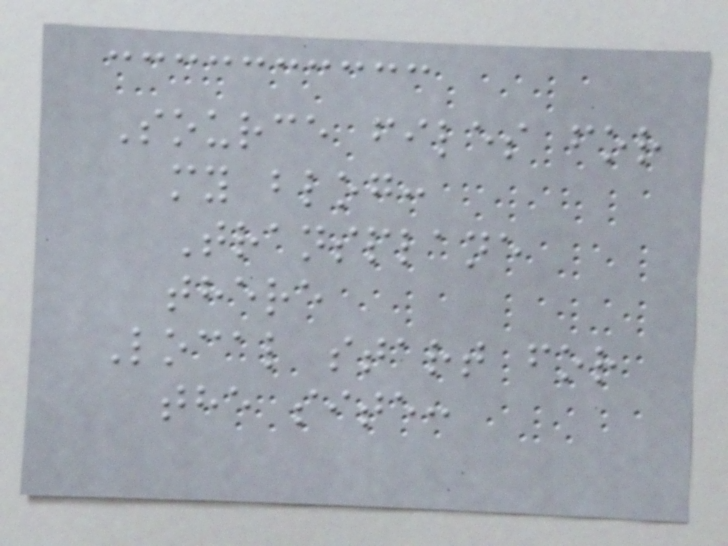Source files for
my blog:
Transplane
there
Local start for
the site:
